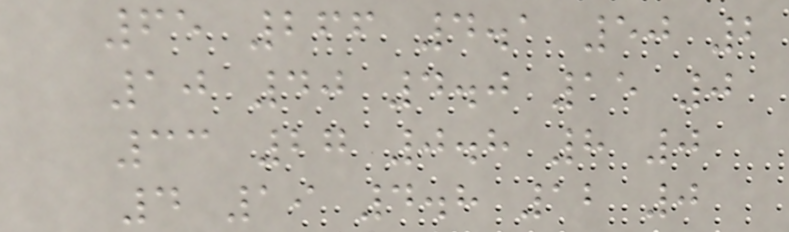65 266 4.1 50 2
10 40 4.0 15 0
33 27 0.8 8 0
4 19 4.8 12 0
